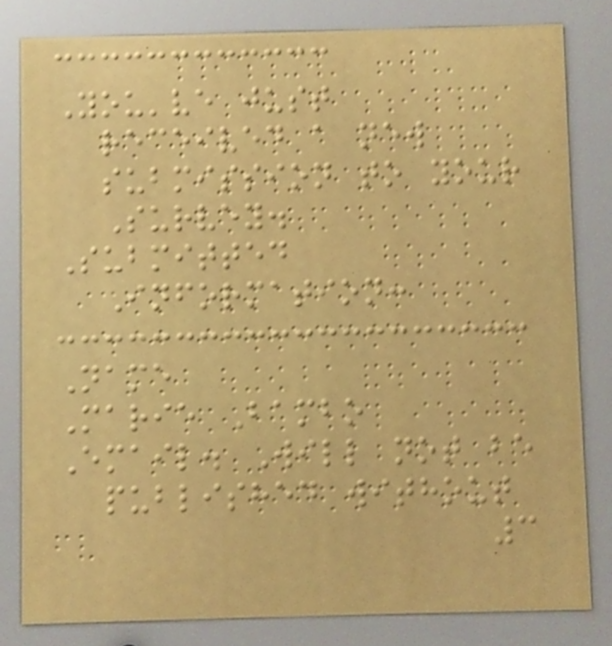You've just
received a new
submission to your
Survey.
Submitted
Information:
Name
Marie Bambo
Email. Will not be
published without
3
